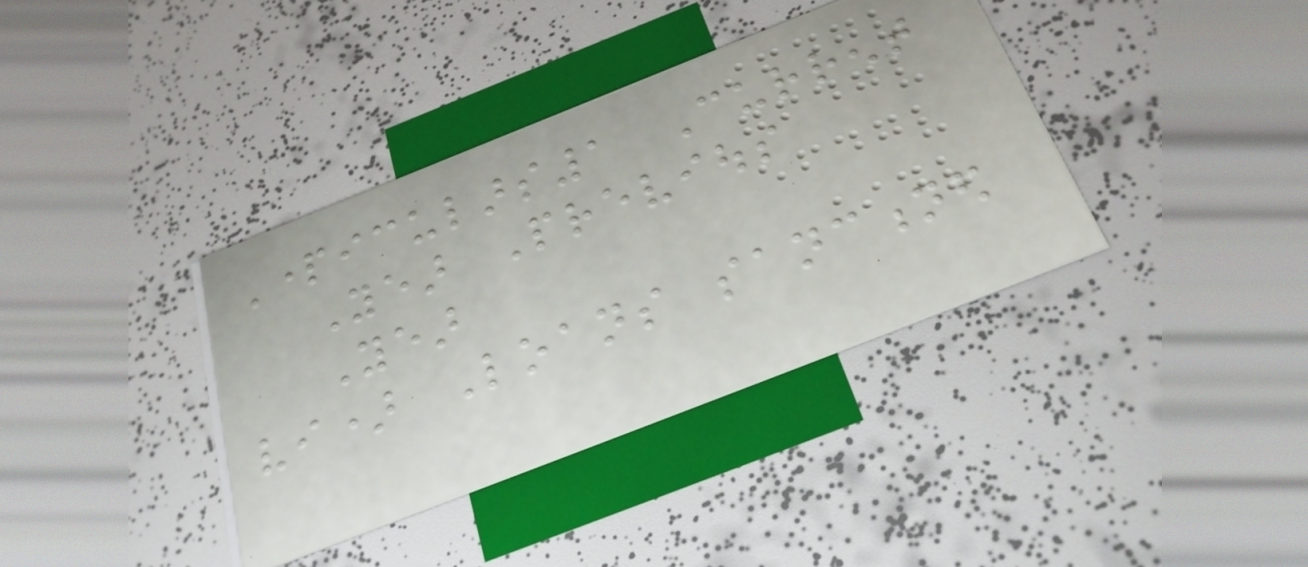Particulars1 Current
Year Previous
Year
vi) Loans sanctioned
